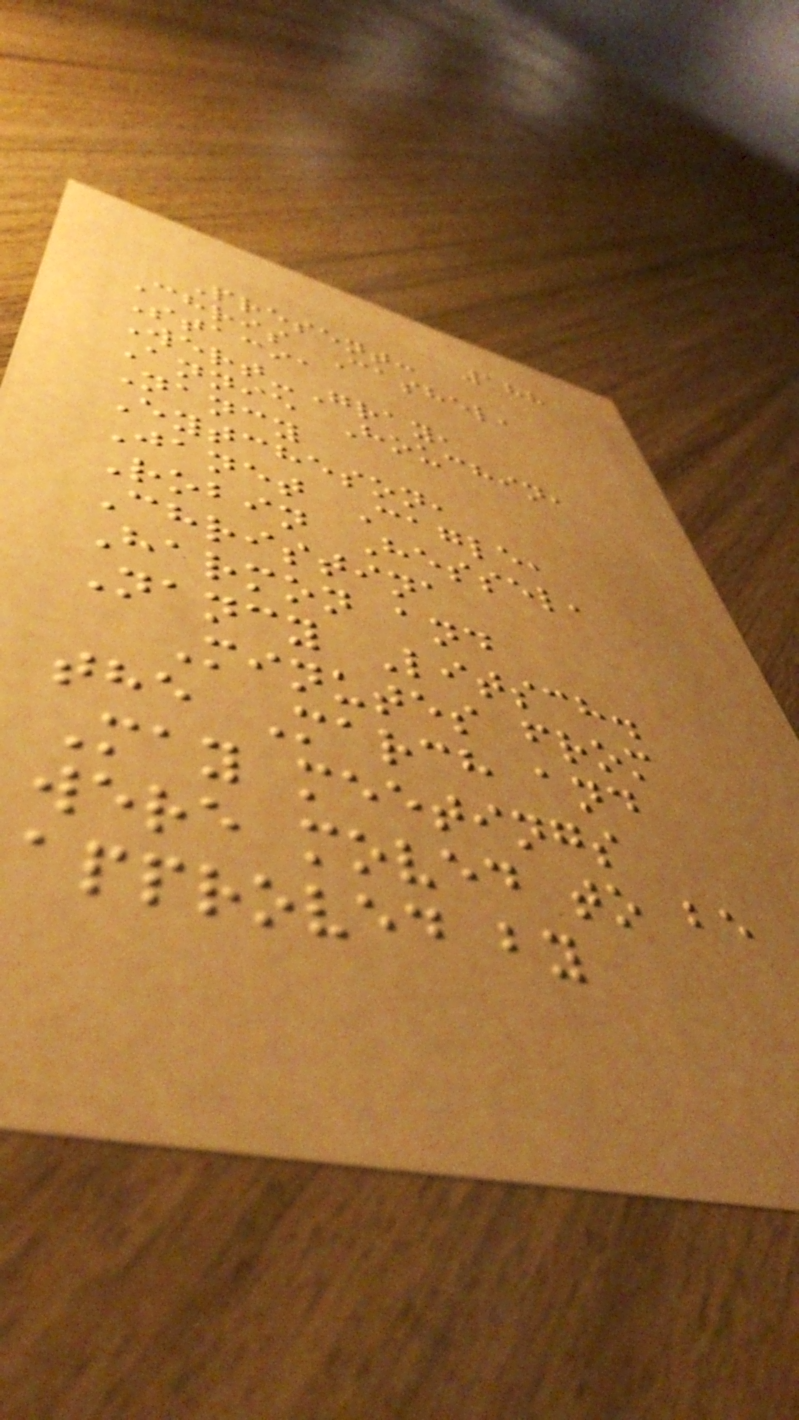188
Present:
Chris Cashel,
Stacia
Wert-Gray,
Annie Houchin,
Nancy
Eytcheson,
Janet Cagle,
Robin Hessel,
Christina
Harmon and
Nancy Litsch.
Minutes from
the March and
May meetings
were moved to be
approved by
